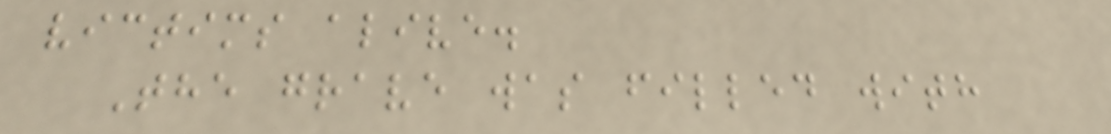victims alive.
The grave was filled with
